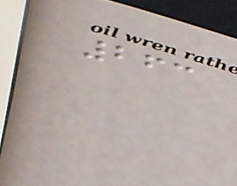263
